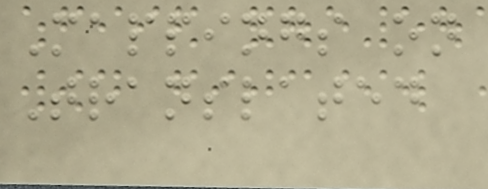Mappings on
Translated
